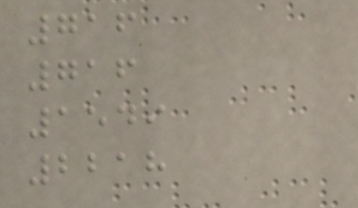716
716
1549
2218
